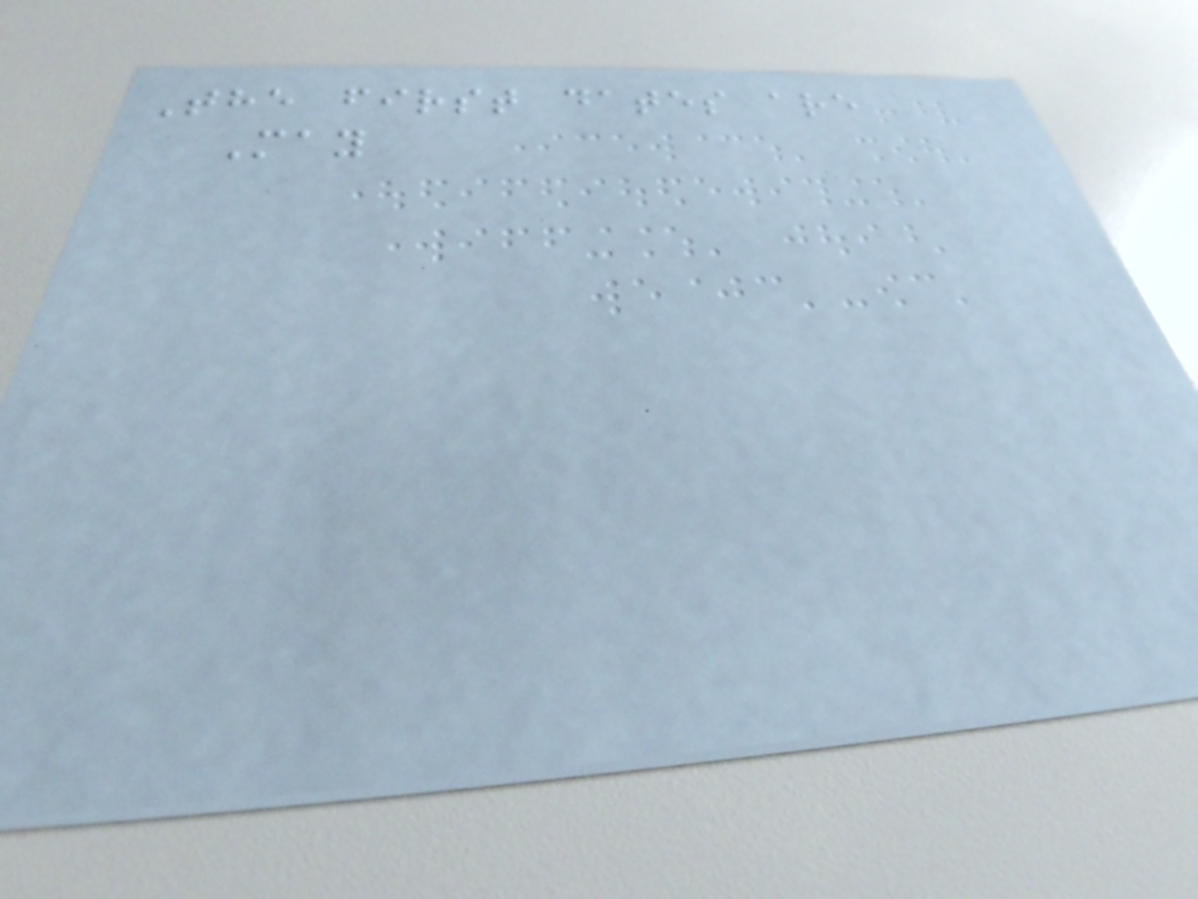The first dates are
May
